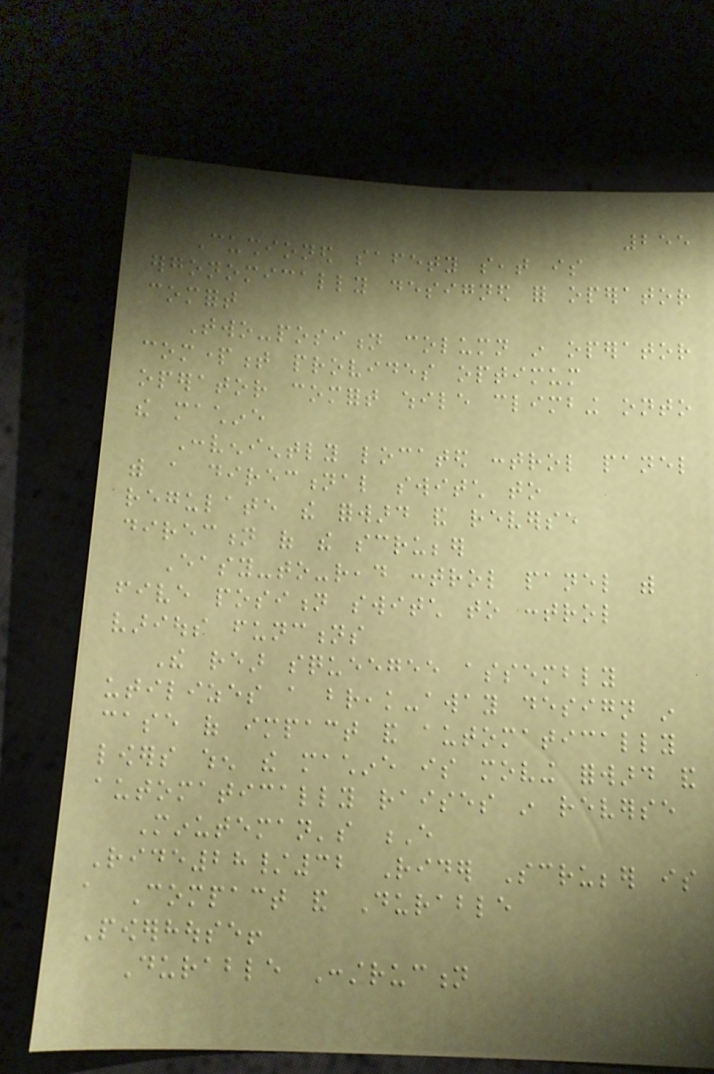255
Cushioned safety seat is
ergonomically designed for operator
comfort
Two-position column in operator
compartment provides optimum
operator comfort while climbing onto
the machine
Conveniently located control panel
with a directional switch to
regulate the forward and reverse
direction of the scrubber
Easy-to-read control panel with
five position switch to control
various functions
The rear squeegee assembly
utilizes a break-away design in
case of impact and automatically
lowers when the machine is moving forward and
automatically raises in reverse
Minuteman's E
Ride28/32 Rider Scrubber is
a Compact and Durable
Powerhouse!
Durable Construction
